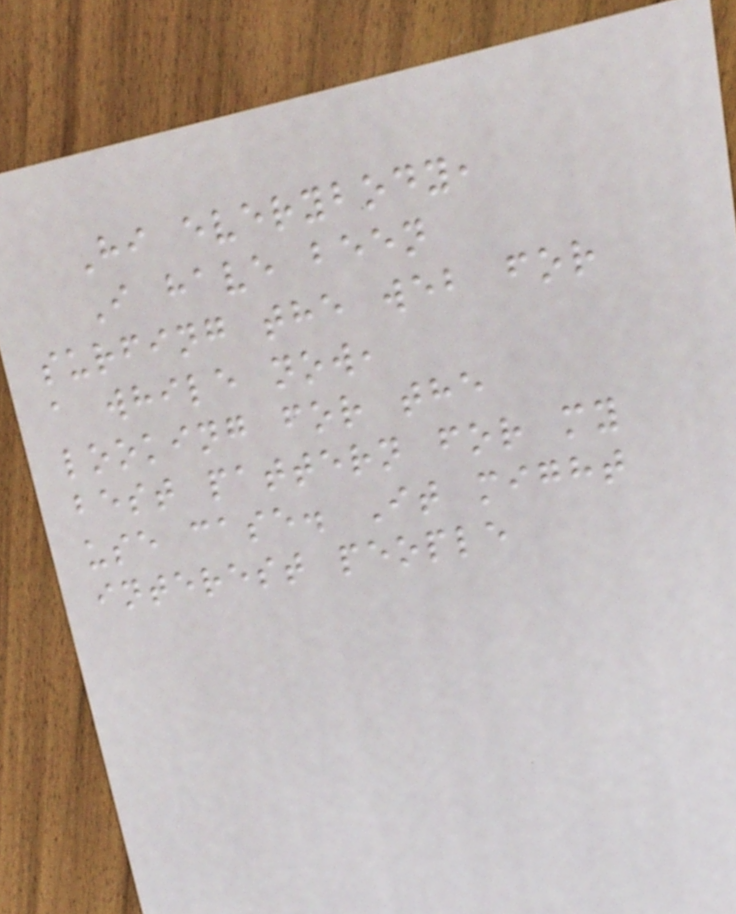Hi everybody,
I have been
surfing the web for
a while now,
looking for the
best pattern for my
use case. It might
interest people
